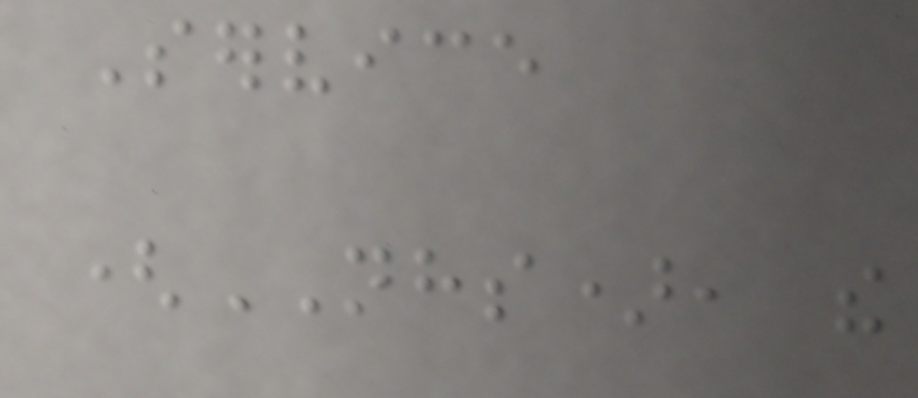Service
(NHS), the
